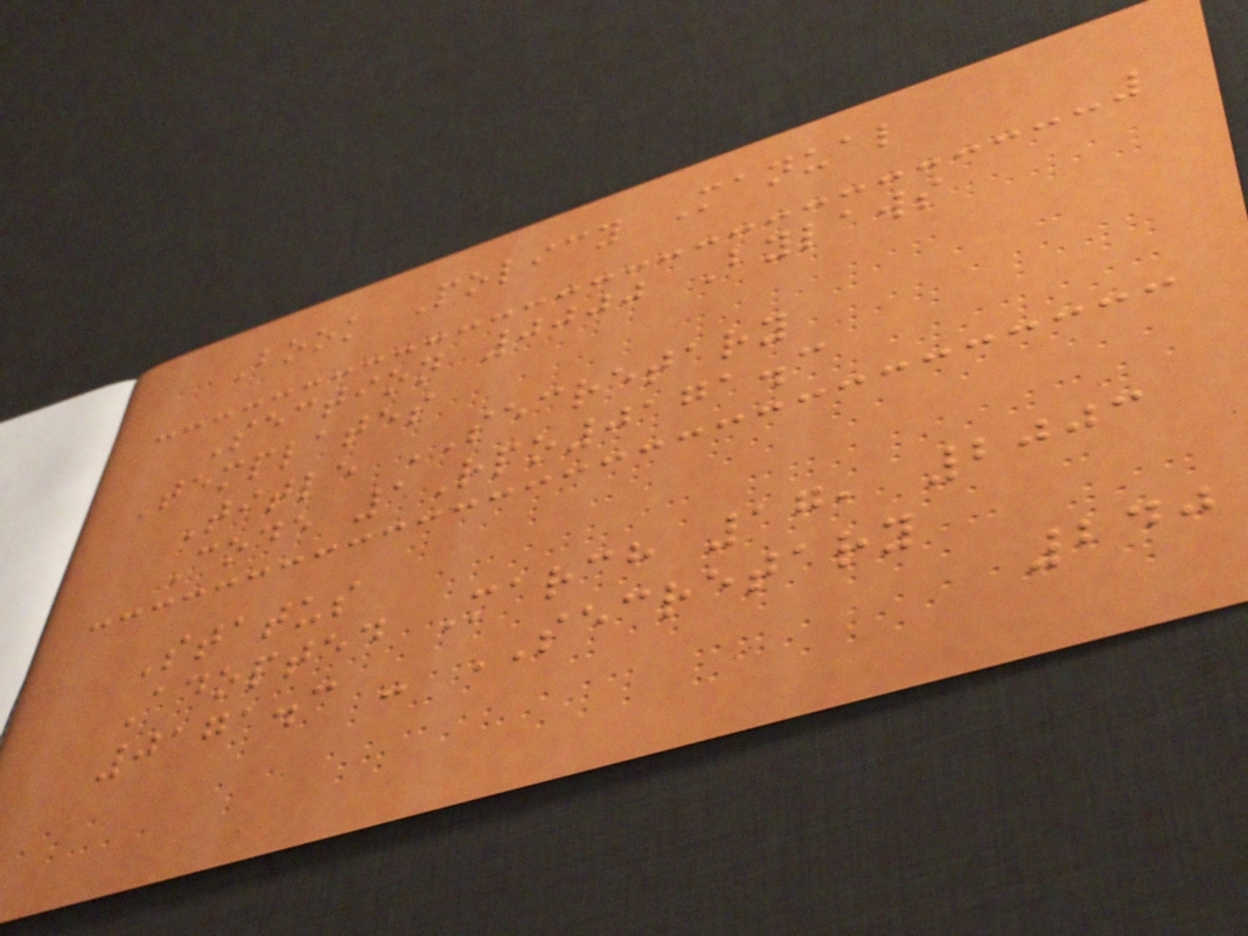Book Policy Manual
Section 0000 Bylaws
Templates
Title SECRETARY
Code 1Rpo0171.3
Status
Adopted March 17, 2003
0171.3 - SECRETARY
240
